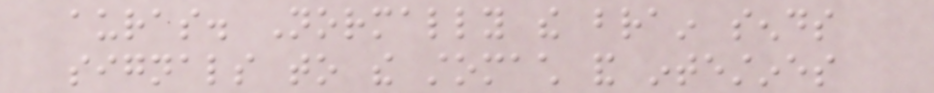auras. Normally the brain sends
signals to the stomach and intestines
